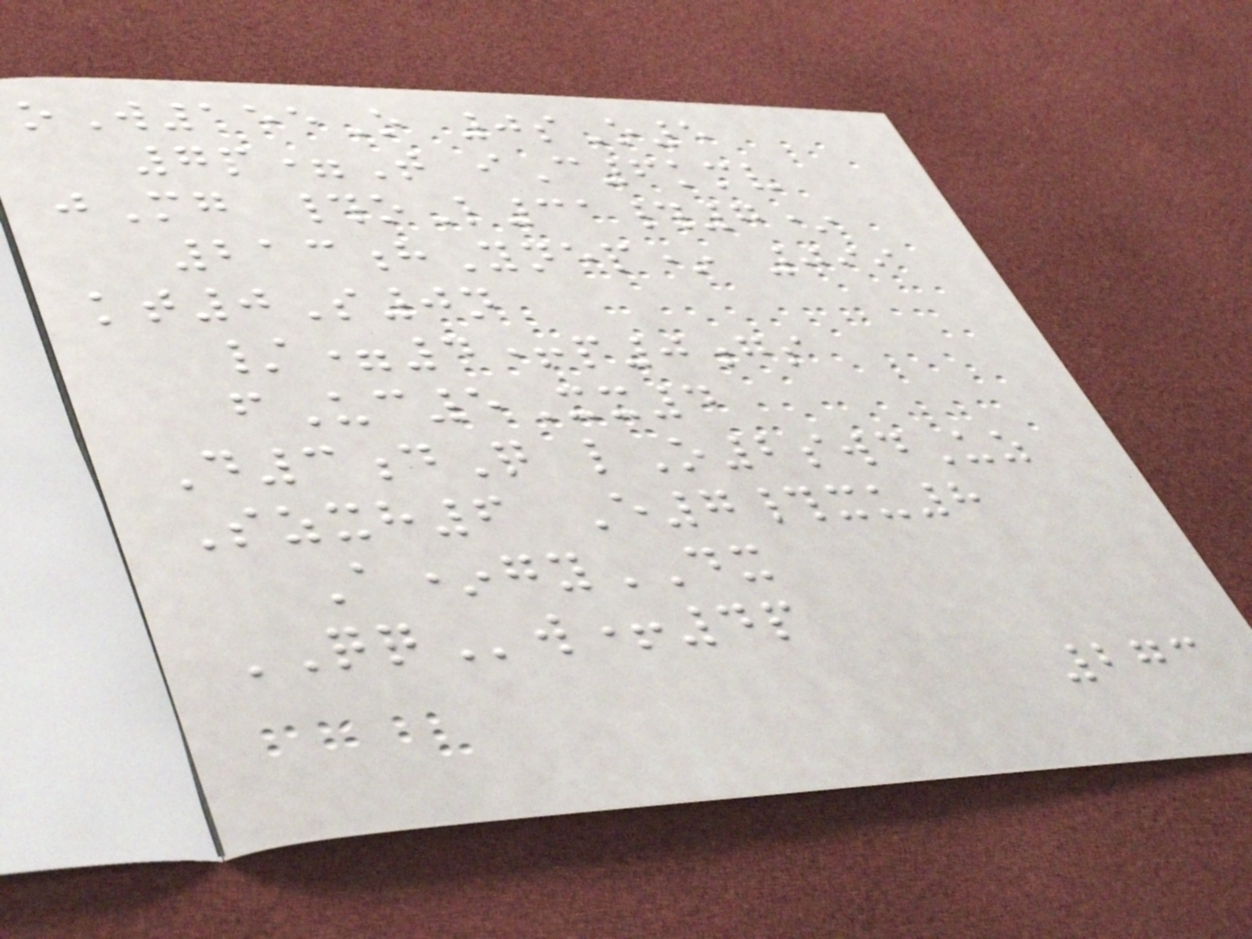oW155O 0sO5
7p=T iC6kmv
jMg #oL31#7*
213hYnep* 099
kt0S0n
/=4+p0gs
fUc5Xx4
D3dQ lO2swdUz
Szxh6 E7#xu8
A*gyDX
QQw+4p
273
